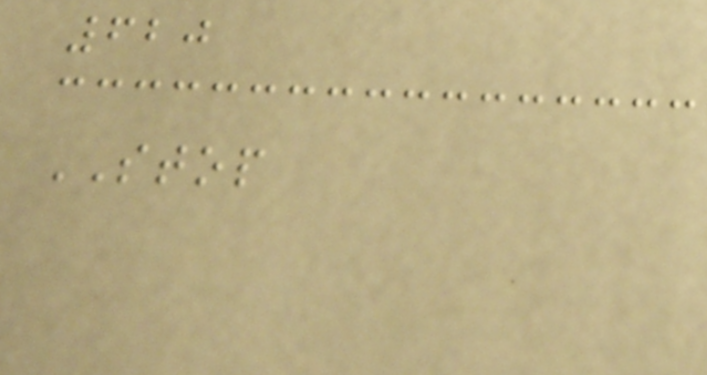620
STOP
